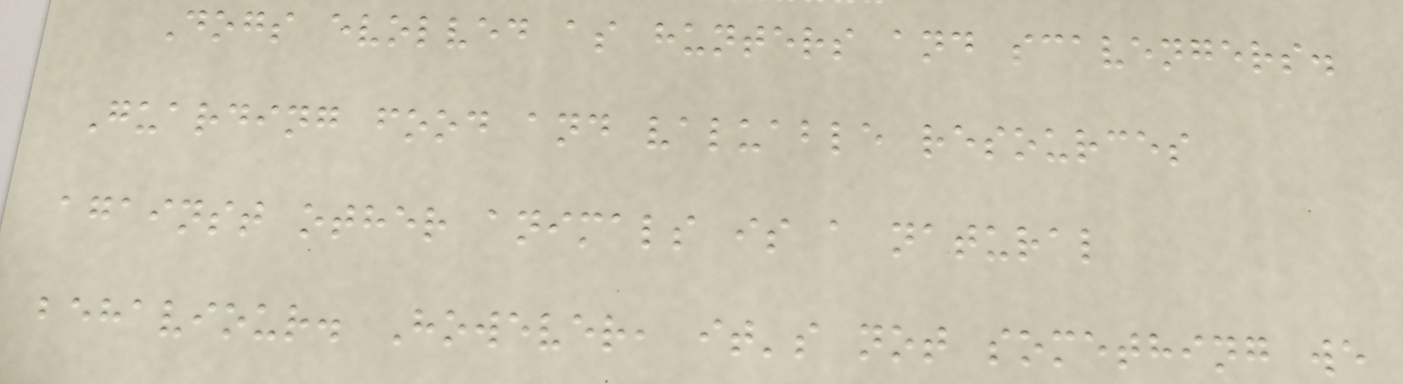Dogs evolved as hunters and scavengers.
Guarding food and valuable resources
against other animals is a natural
behaviour. However, it's not something we
